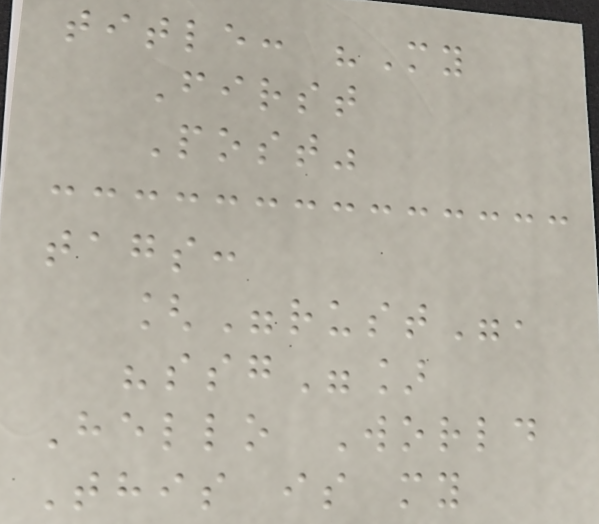title: "My
First
Post"
tags:
["rust",
"ssg"]
Hello World
This is my
